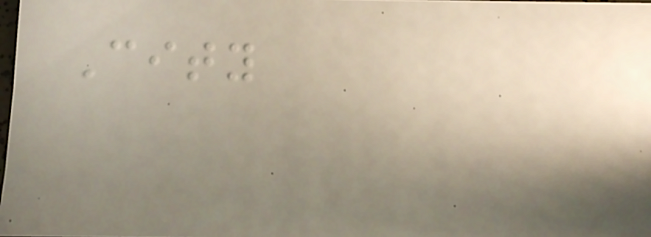City
